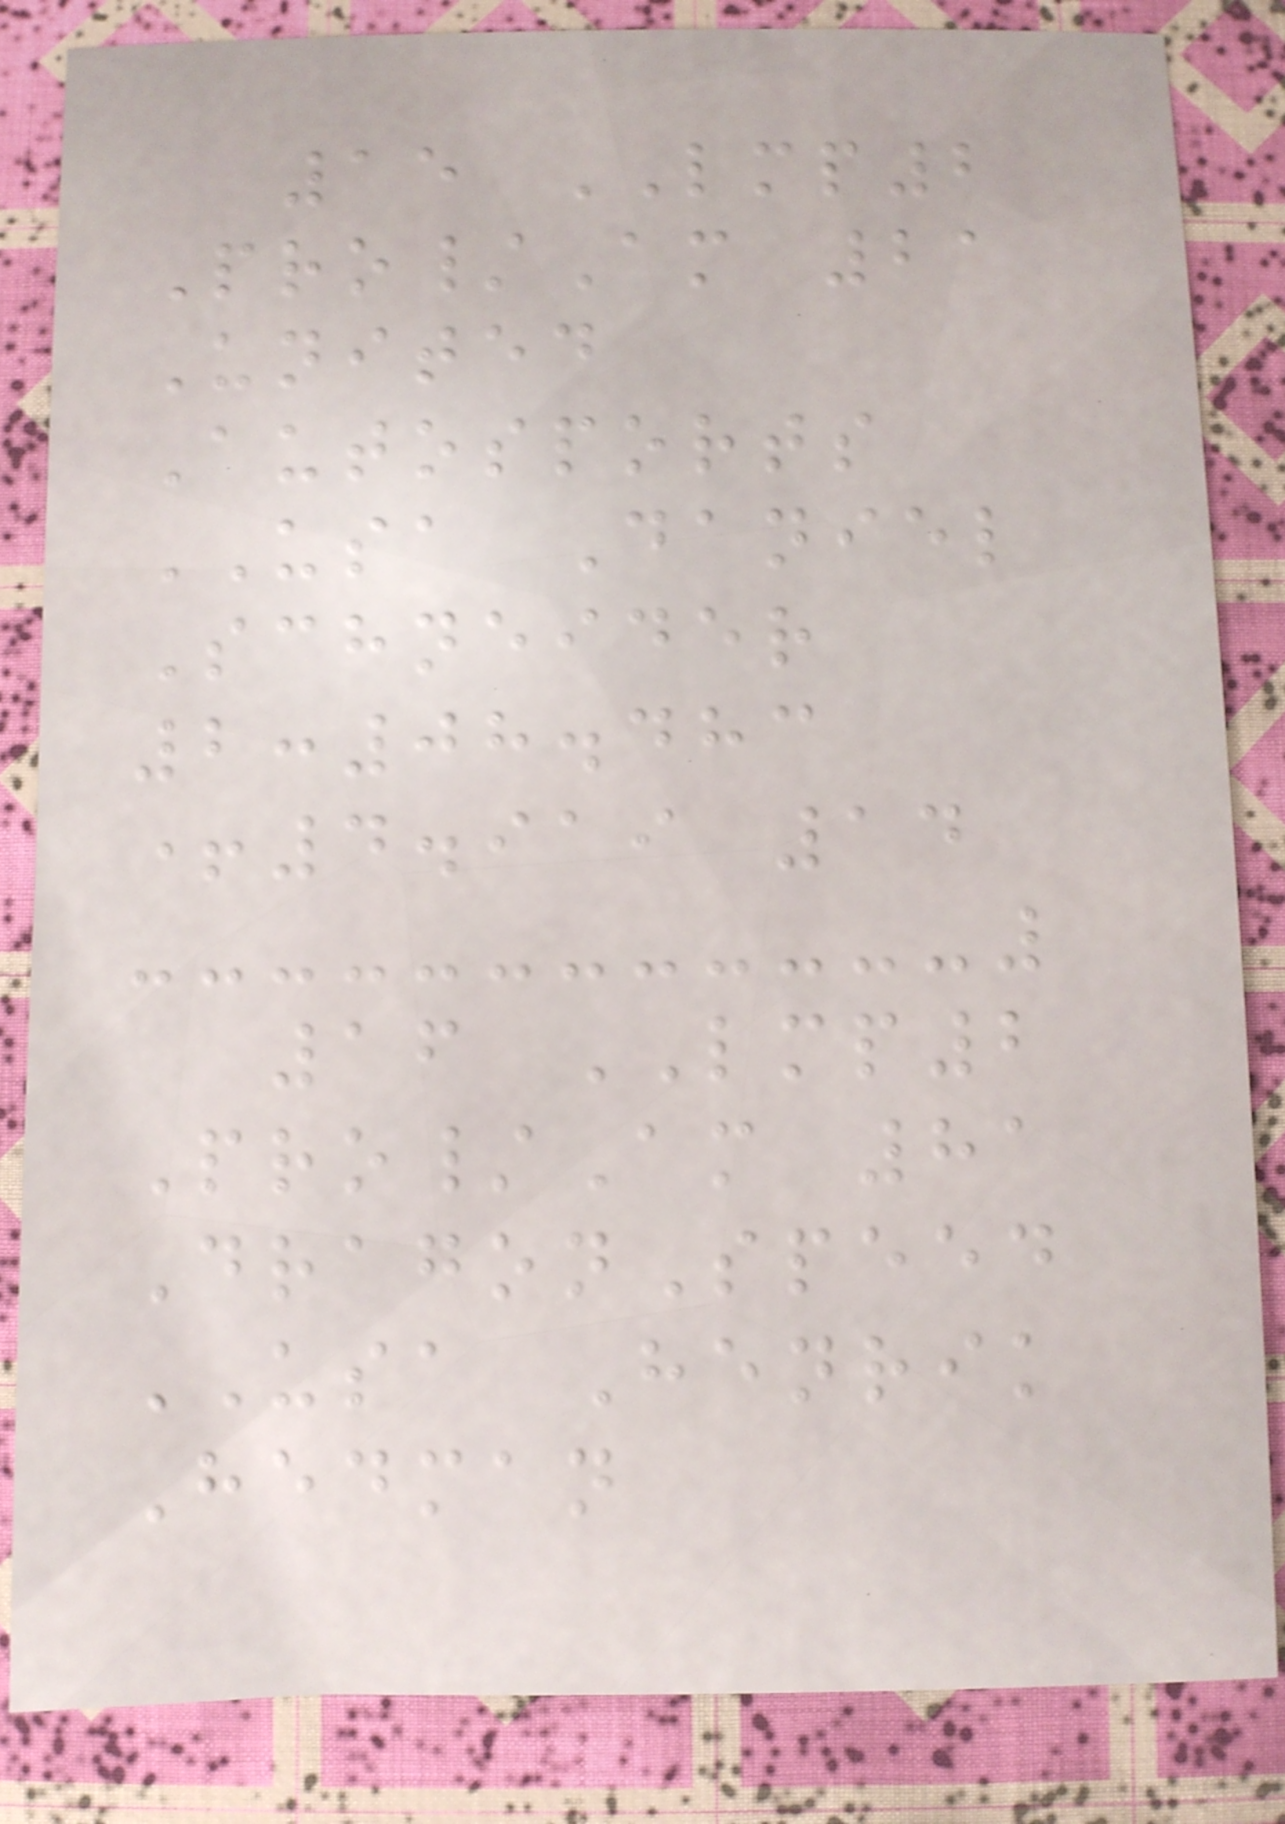15 LMP2
Pro/Am 21
United
Autosports
USA Daniel
Schneider
2:08.483
+4.919 14
16 LMP2
Pro/Am 81
DragonSpeed
USA Henrik
Hedman
